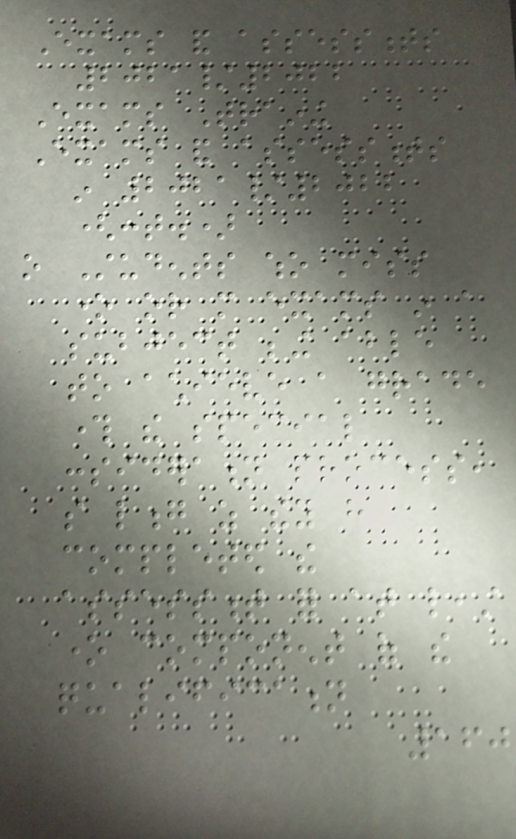Exams and assessments
2021/2022
Exams Training
Exams and assessments
in 2021/2022
(cont.)
o Students who miss
one or more exams in a
subject being able
to achieve a grade
through the special
consideration process,
so long as they have
completed the
assessment for at least
one component of the
qualification
160
